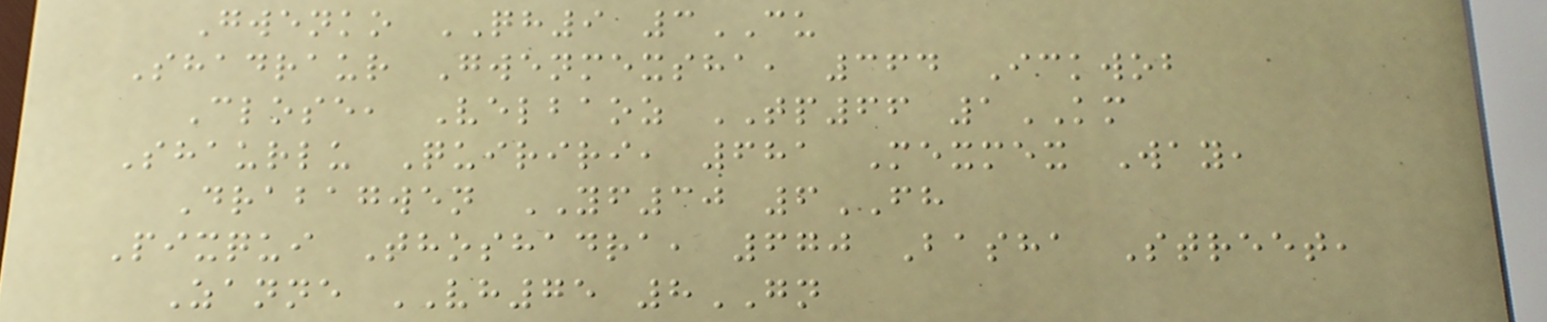Gwenko QH9 3CU
Shadraur Gwenmexsha, 364 Ickwob
Close, Velbaoz TP66 1KM
Shaurlu Quiriri, 681 Mexmex Way,
Drabagwen YF30 6FH
Pixqui Thoshadra, 670 Basha Street,
Zanne VH75 8GN
